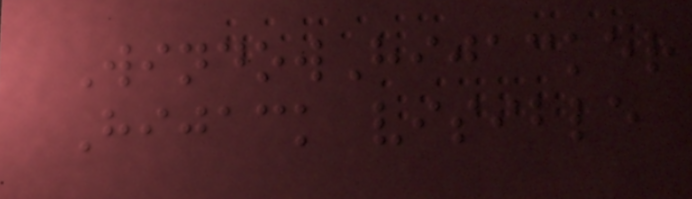WindowHijacker
Hijack visible
